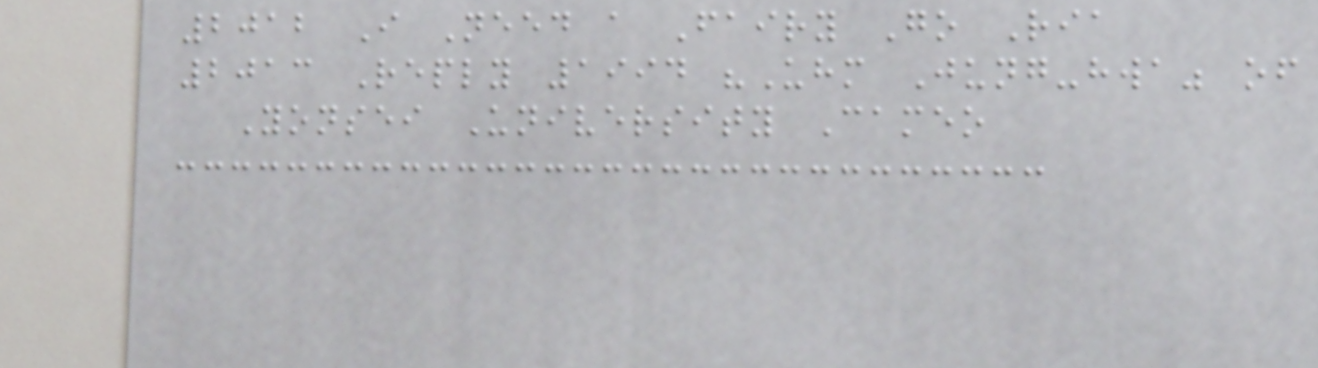2012 I Need a Fairy Go Ria
2013 Reply 1994 "Uhm Jung-hwa" of
Yonsei University Cameo
